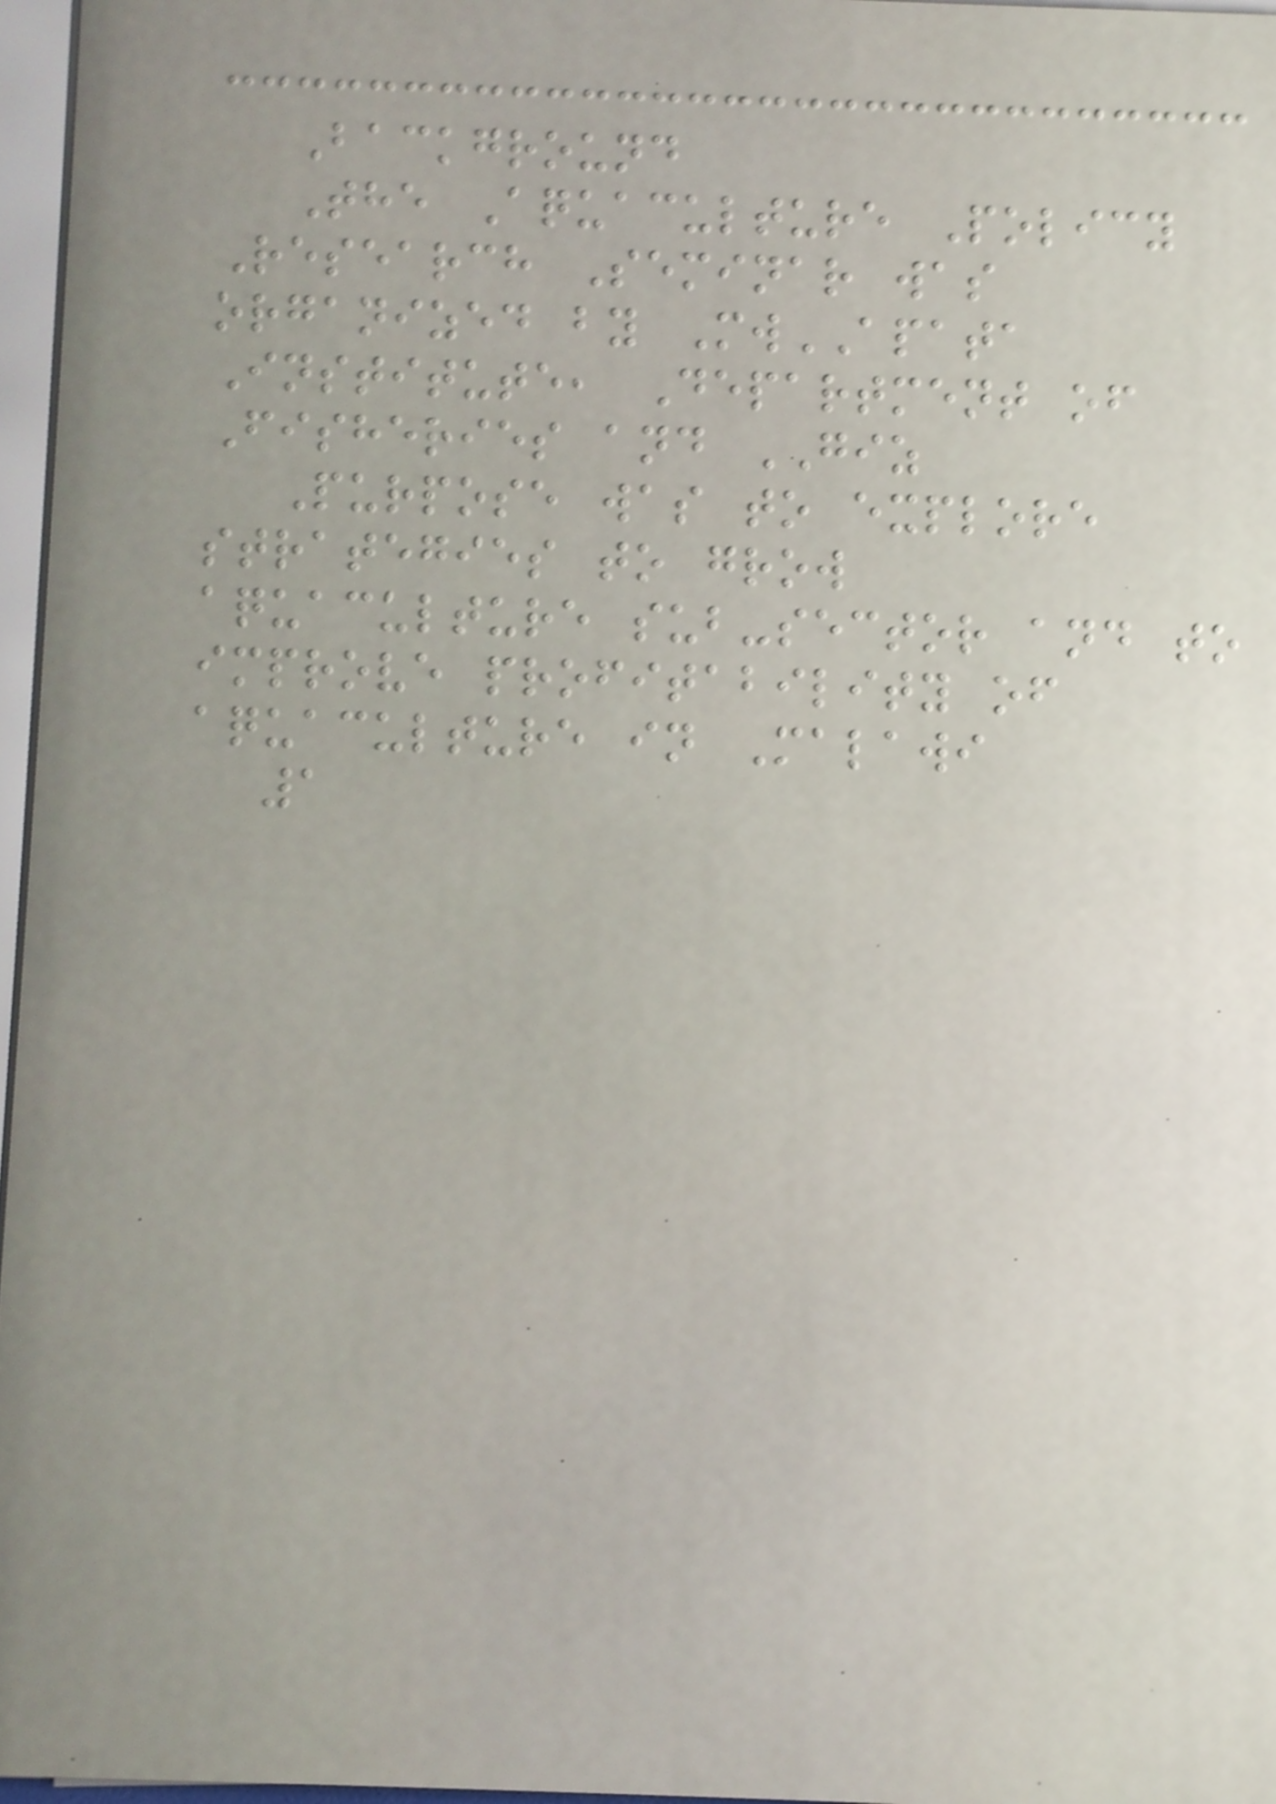Background
The Aquaculture Policy
Research Seminar was
organized by MwAPATA
Institute, Department of
Fisheries and GIZ
Purpose was to explore
strategies to grow
aquaculture sub-sector and to
improve profitability of
aquaculture in Malawi
1
